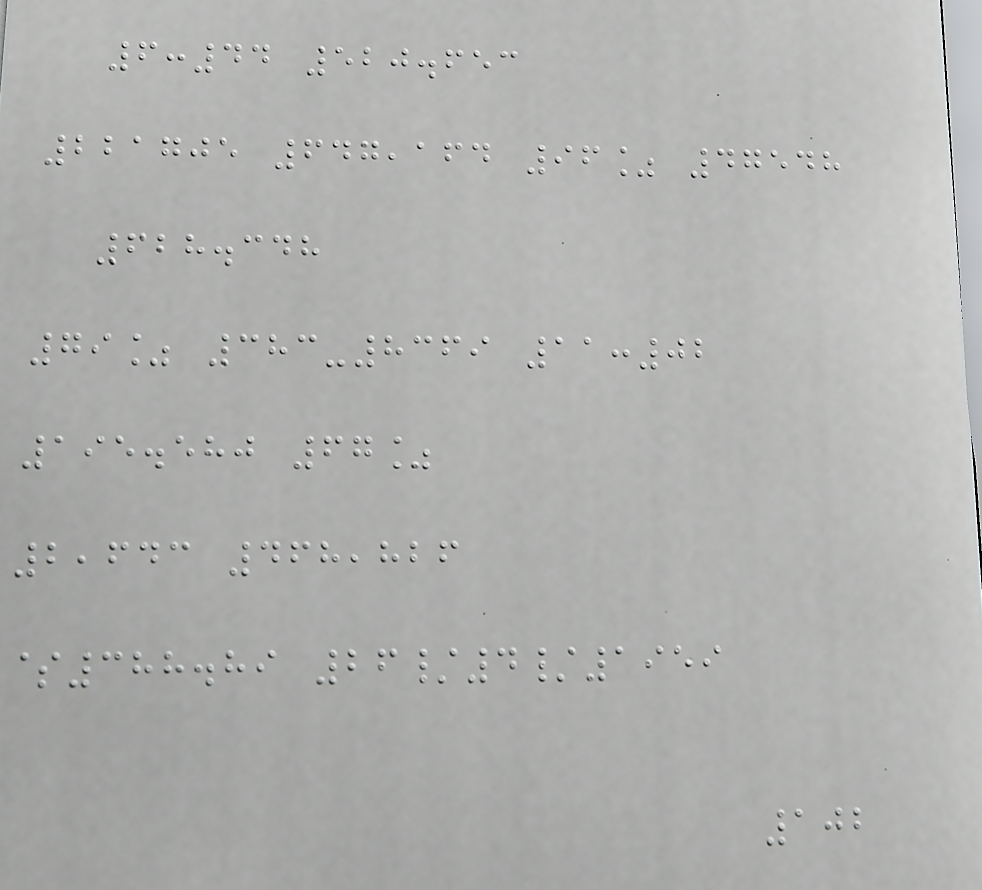6:44 520.653
221705 647,164 96% 47548
628.348
79% 383-8369 11:02
195.580 67%
2,643 468,826
$388.89 26/4/1959
102
